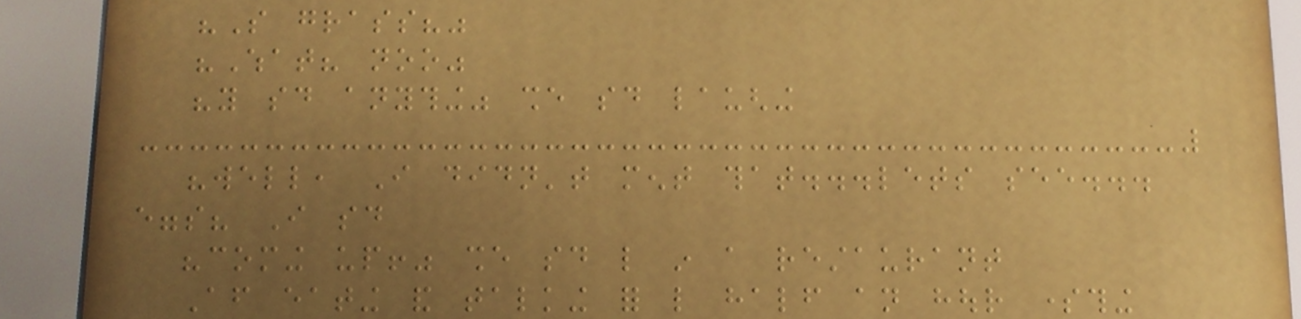"So grass?"
"What? noo"
"you said anything" she said laughing
"well, I didn't ment that...lets see...
eggs? I said
"coming up!" she said like in a restaurant
After eating and talking for like half an hour something
